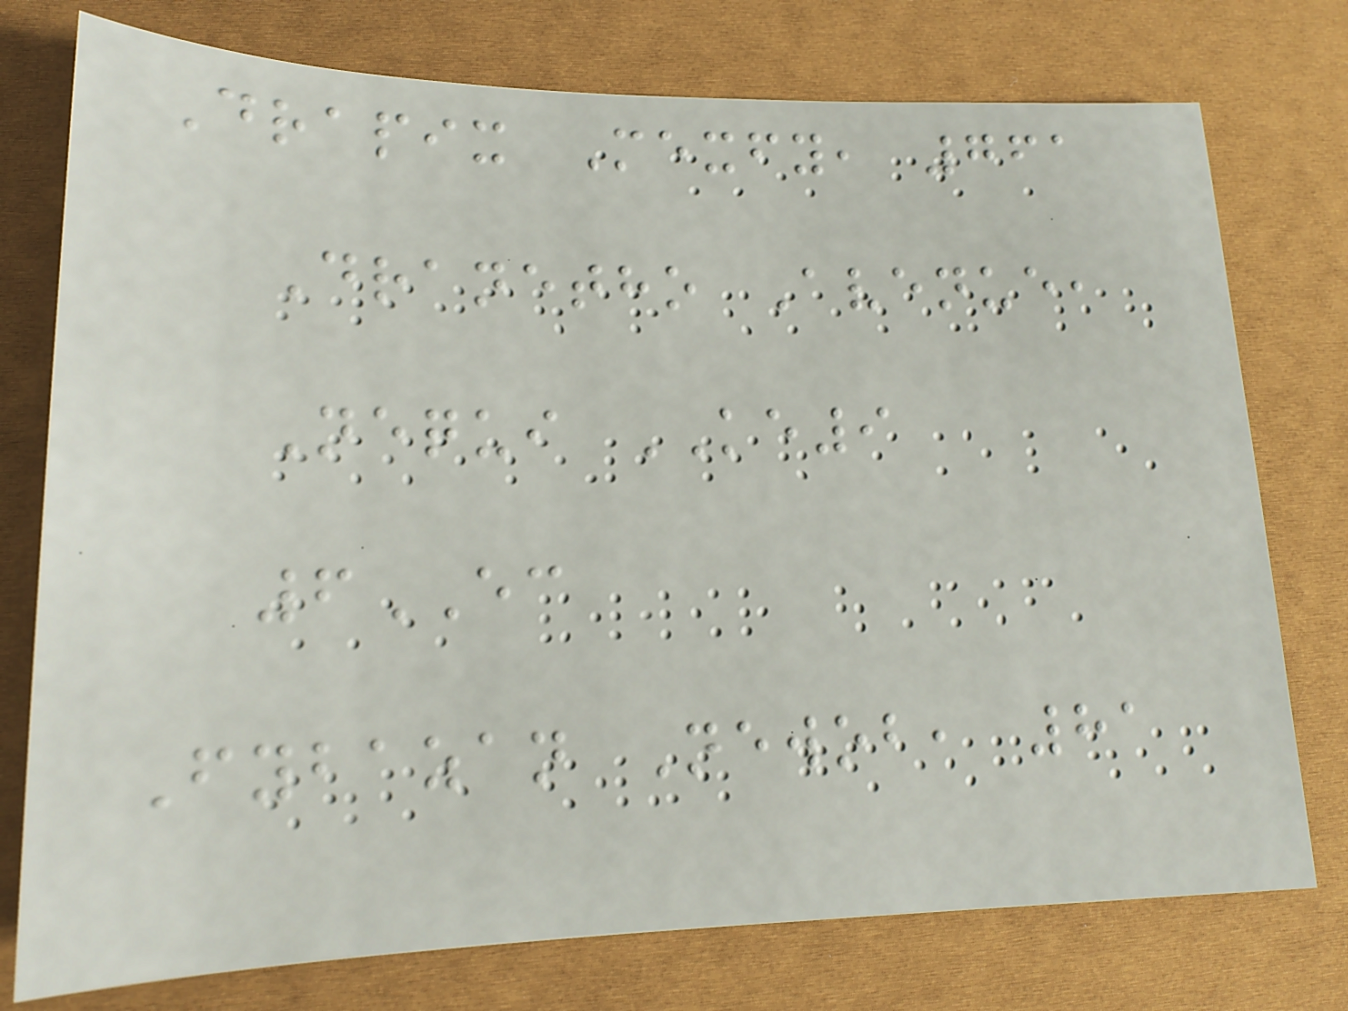Drapix Mexfy, 761
Dranetho Avenue,
Nequi KE9
6EC
Fybazan Newob, 81
